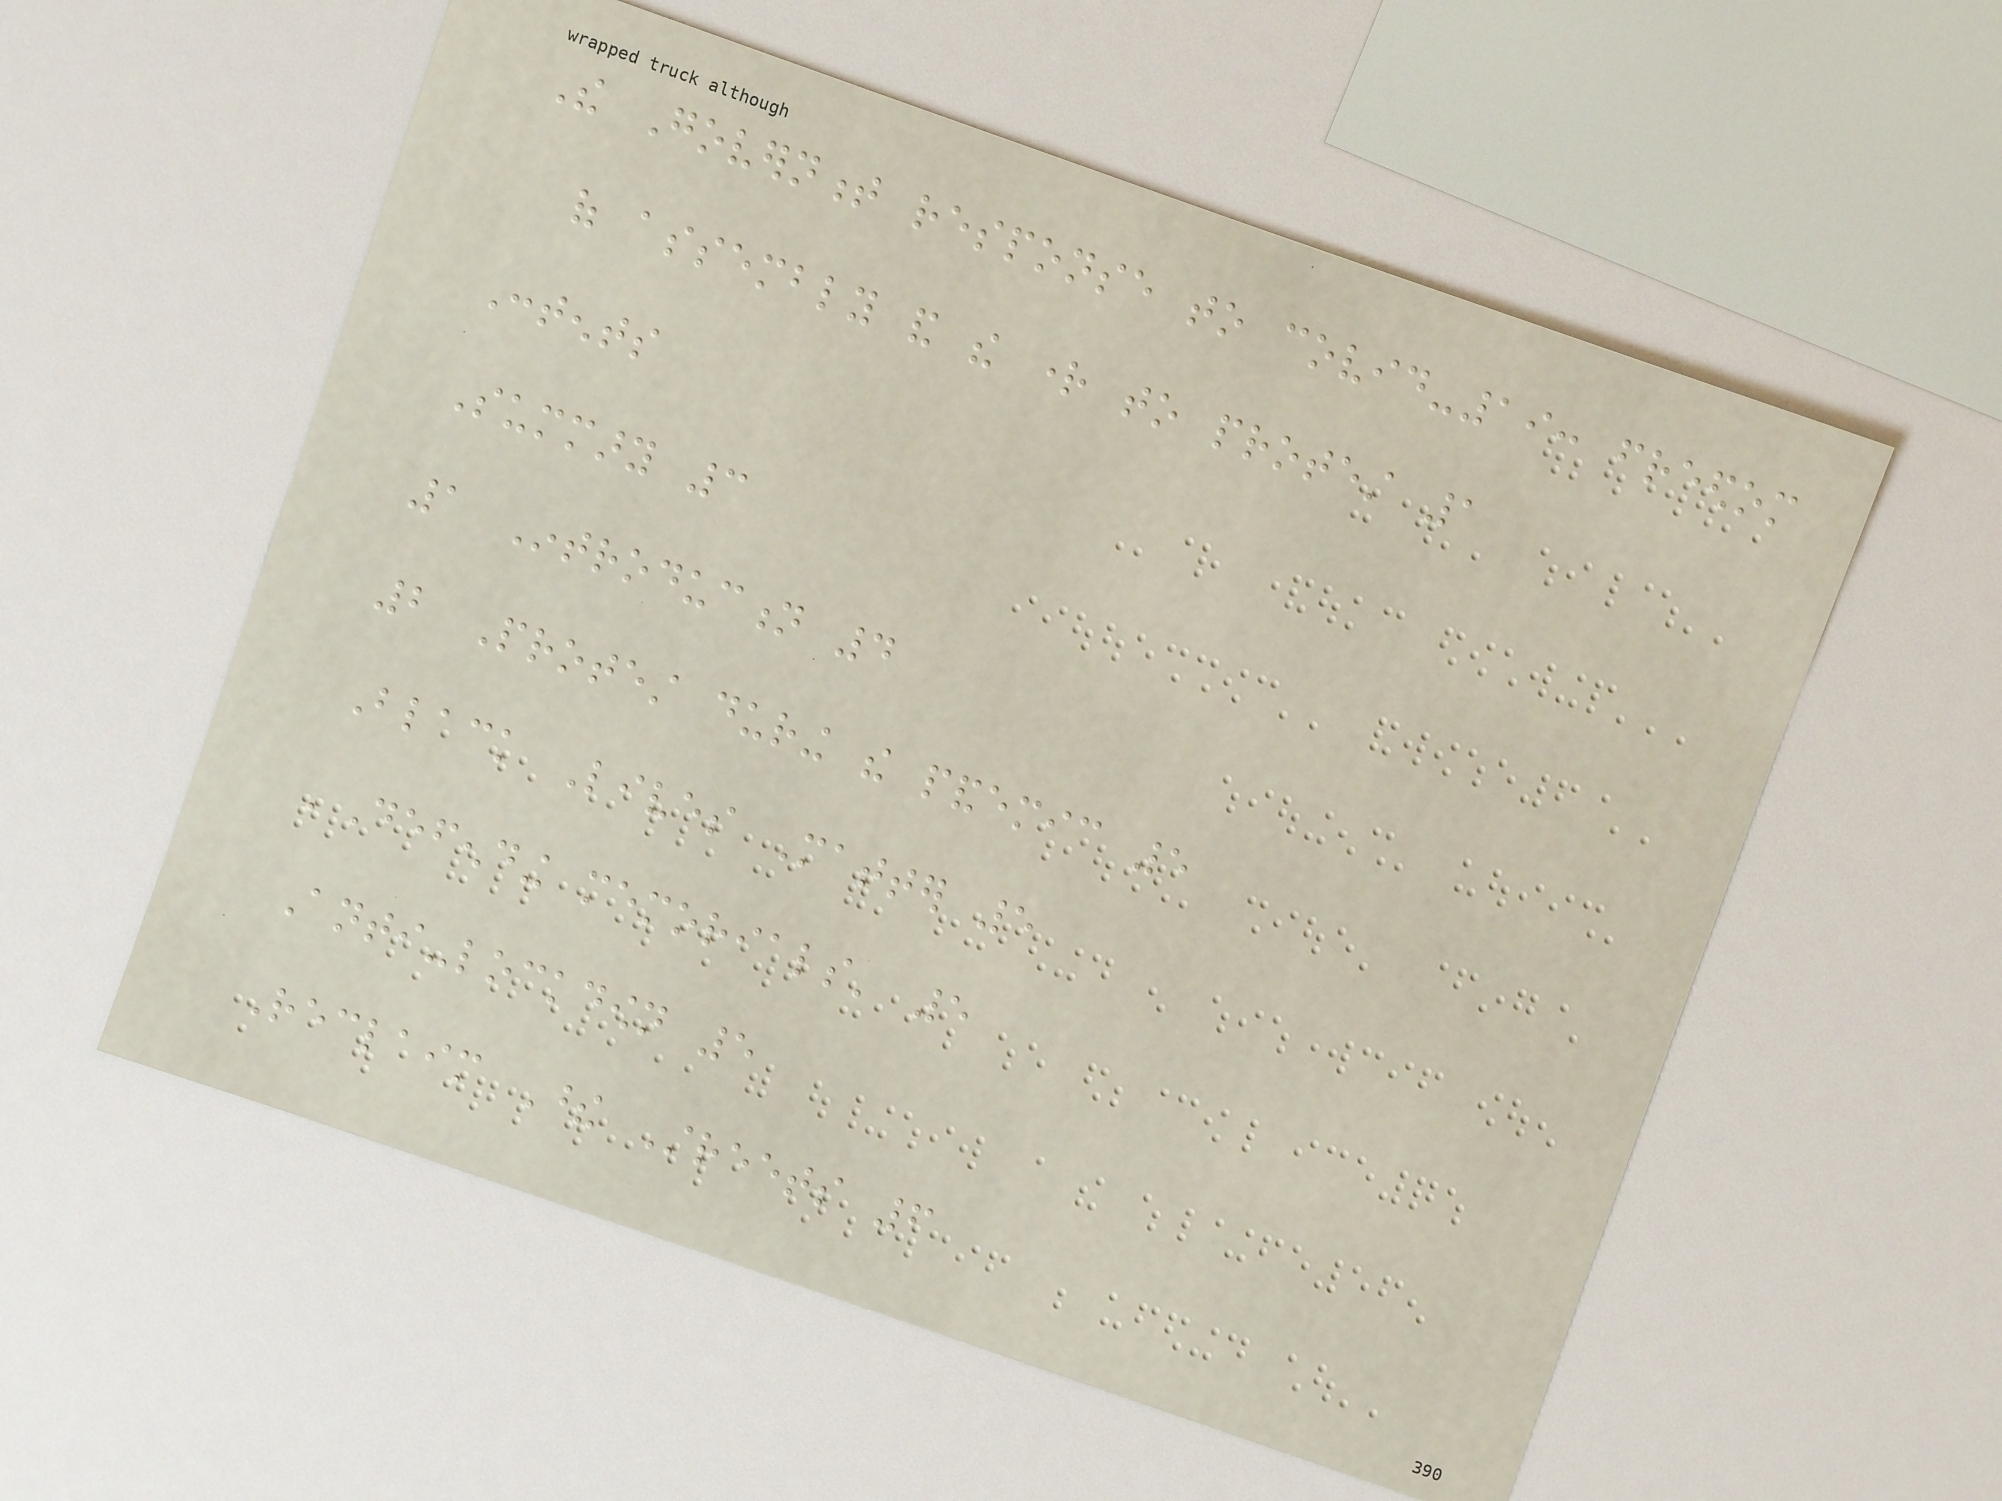The Government response to covid-19: freedom
of assembly and the right to protest 1
Contents
Summary 3
1 Introduction 4
2 Protest during the pandemic 5
Black Lives Matter 5
'Defending memorials' 5
Anti-lockdown 5
Reclaim These Streets 6
